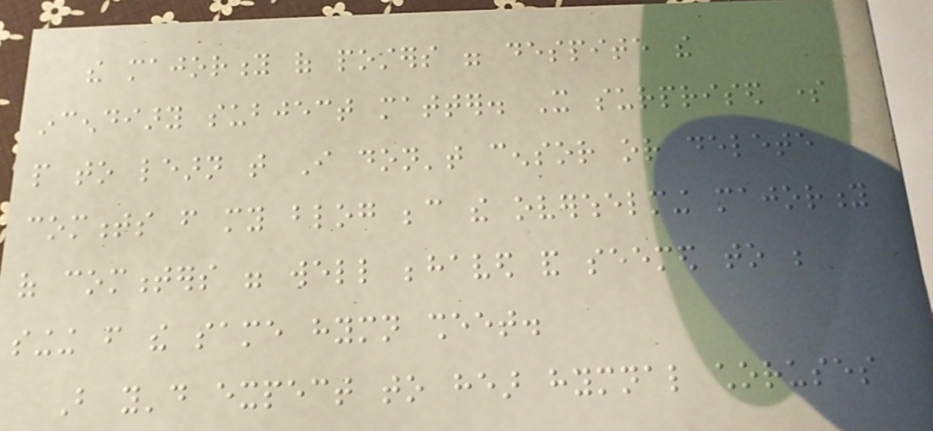the majority of posters were despite the
incendiary subject matter. It surprised some
people to learn that I don't censor or delete
comments from my blog because the overwhelming majority
of commenters were well behaved and seemed to be
singing from the same hymn sheet.
But you'd expect to hear hymnal choruses
